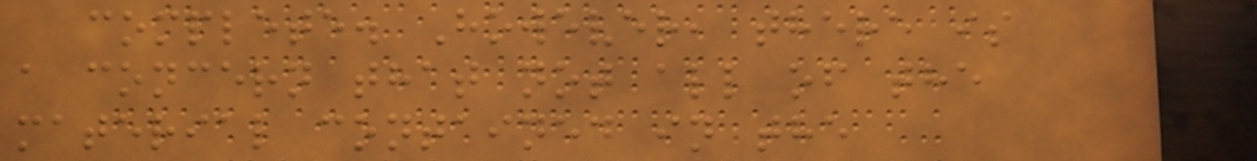complete. However, there is
a concern that not all of the
material contained in the
